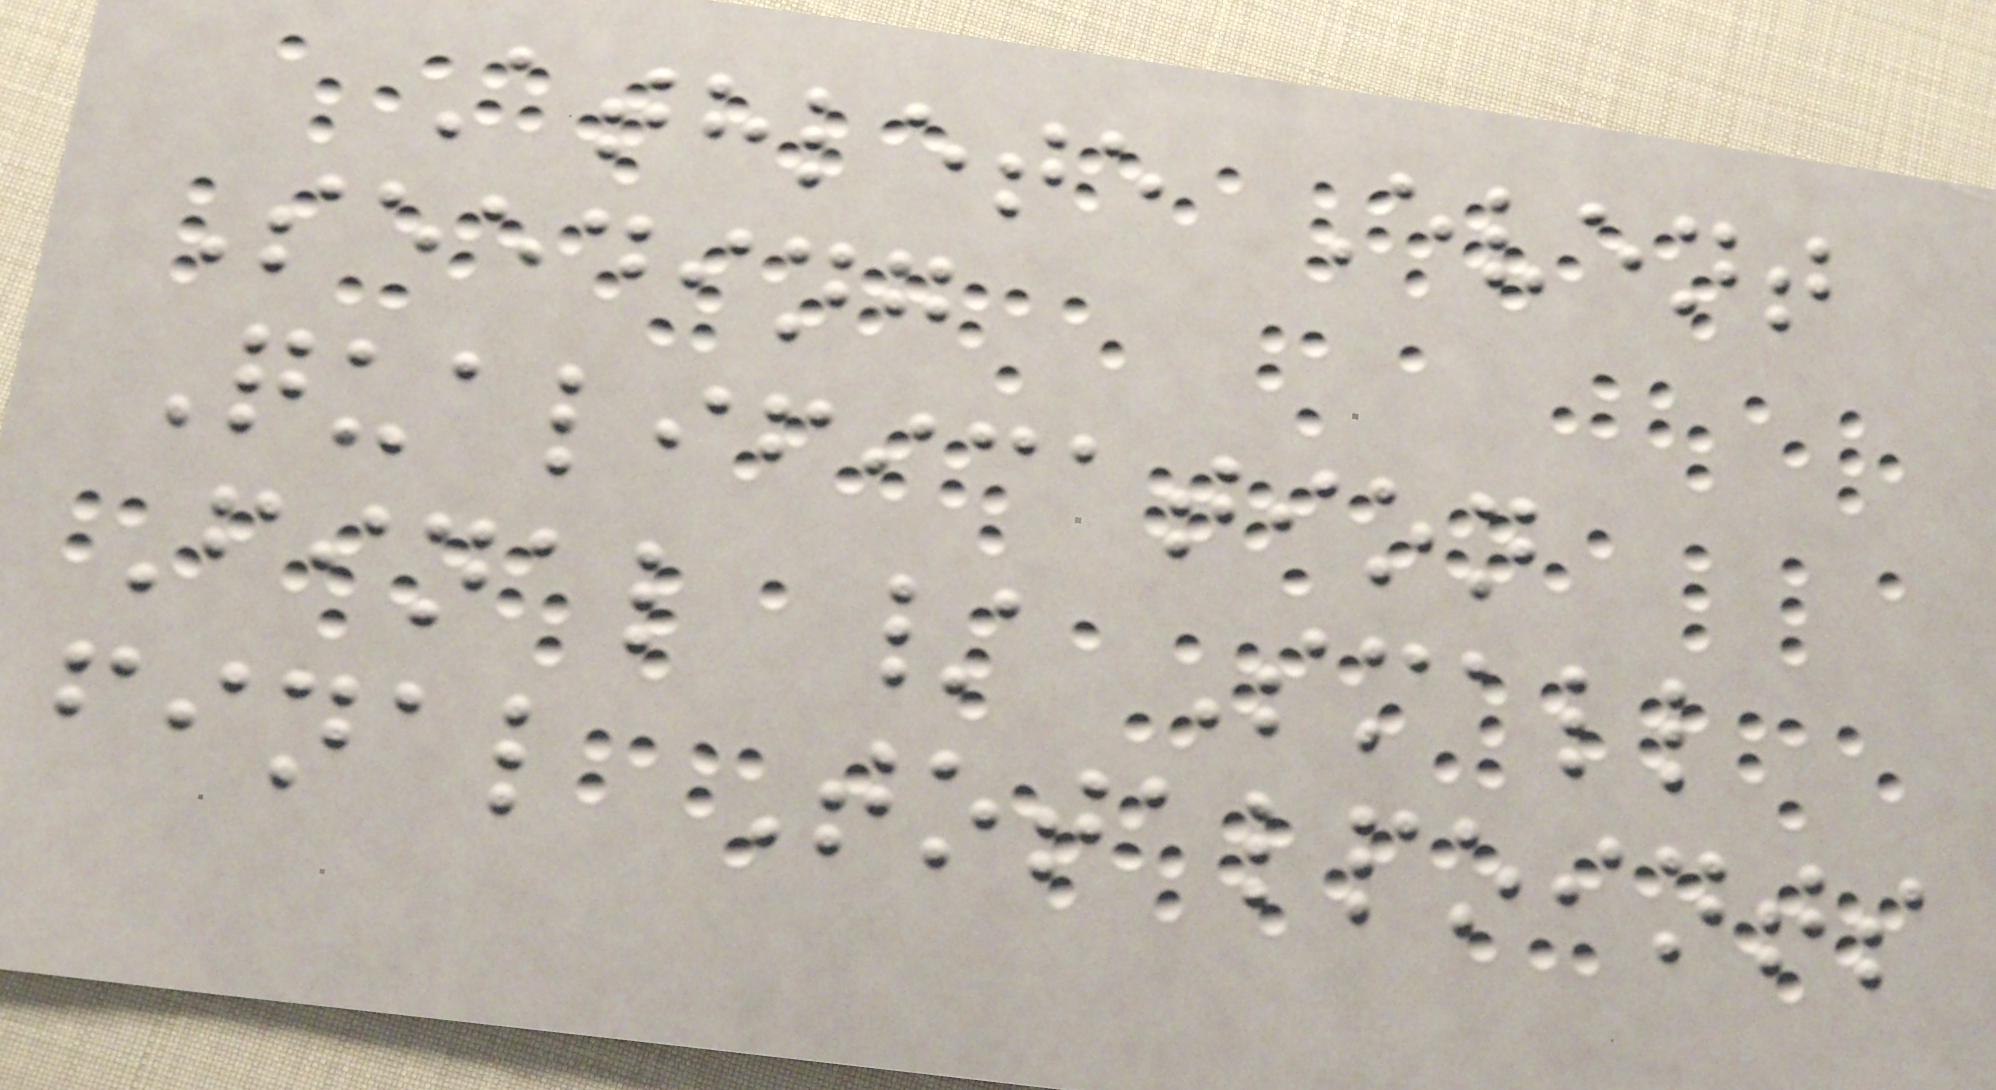Athlete Event
Seeding
Qualification
Final / Small
final Totalpoints
